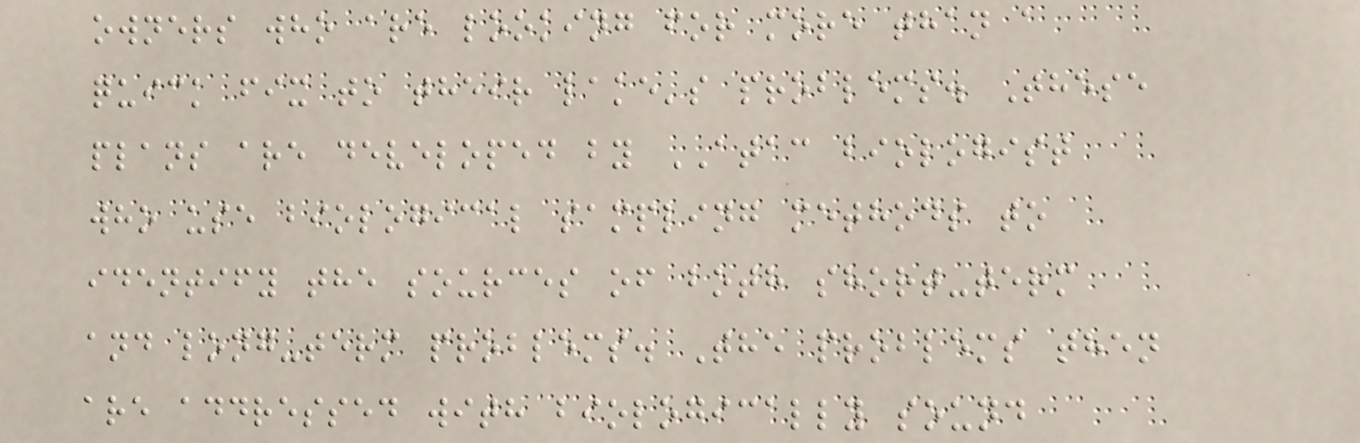owners who are looking for more than a
quick fix to their lake's problems. These
plans are developed by ATAC biologist
who use biological sampling methods to
identify the sources of both short-term
and long-term problems. The problems then
are addressed with biologically sound
